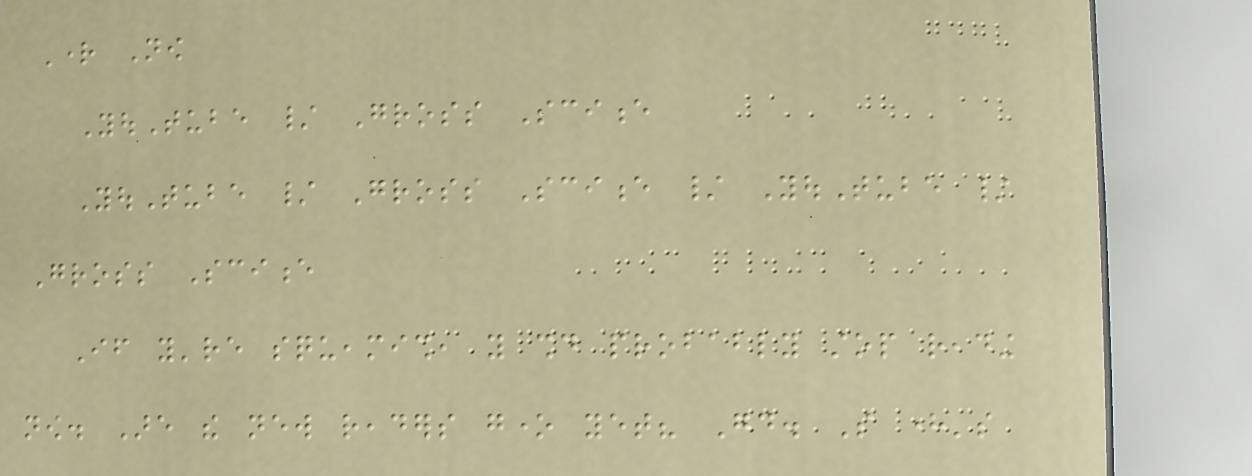Right Now
YouTube / Gross Science
YouTube / Gross Science / YouTube /
Gross Science
If you're squeamish, you should probably stop reading
now. Are the new readers gone yet? Good. So here's
